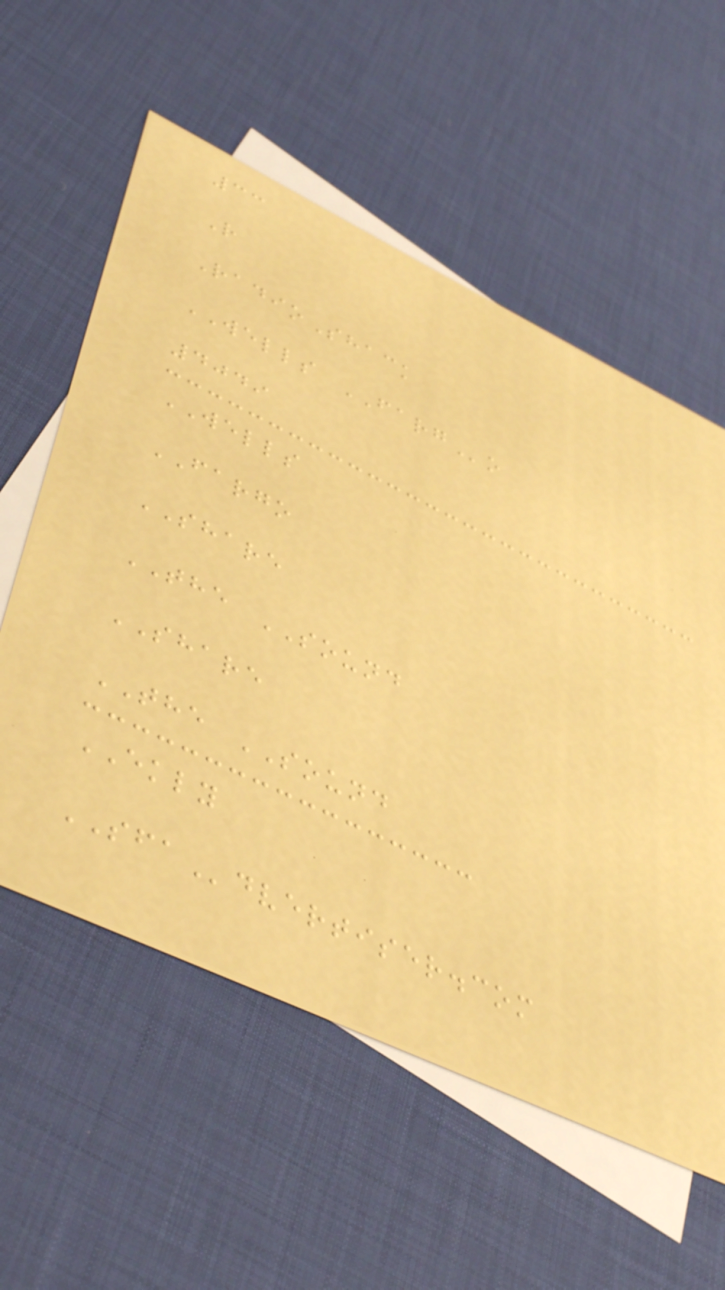33
R
RadioShack
WELLS FARGo
4049
WELLS
FARGO
SHARE
THE SOUND
SHARE
THE SOUND
EKLY
SFAdvertiser.com
